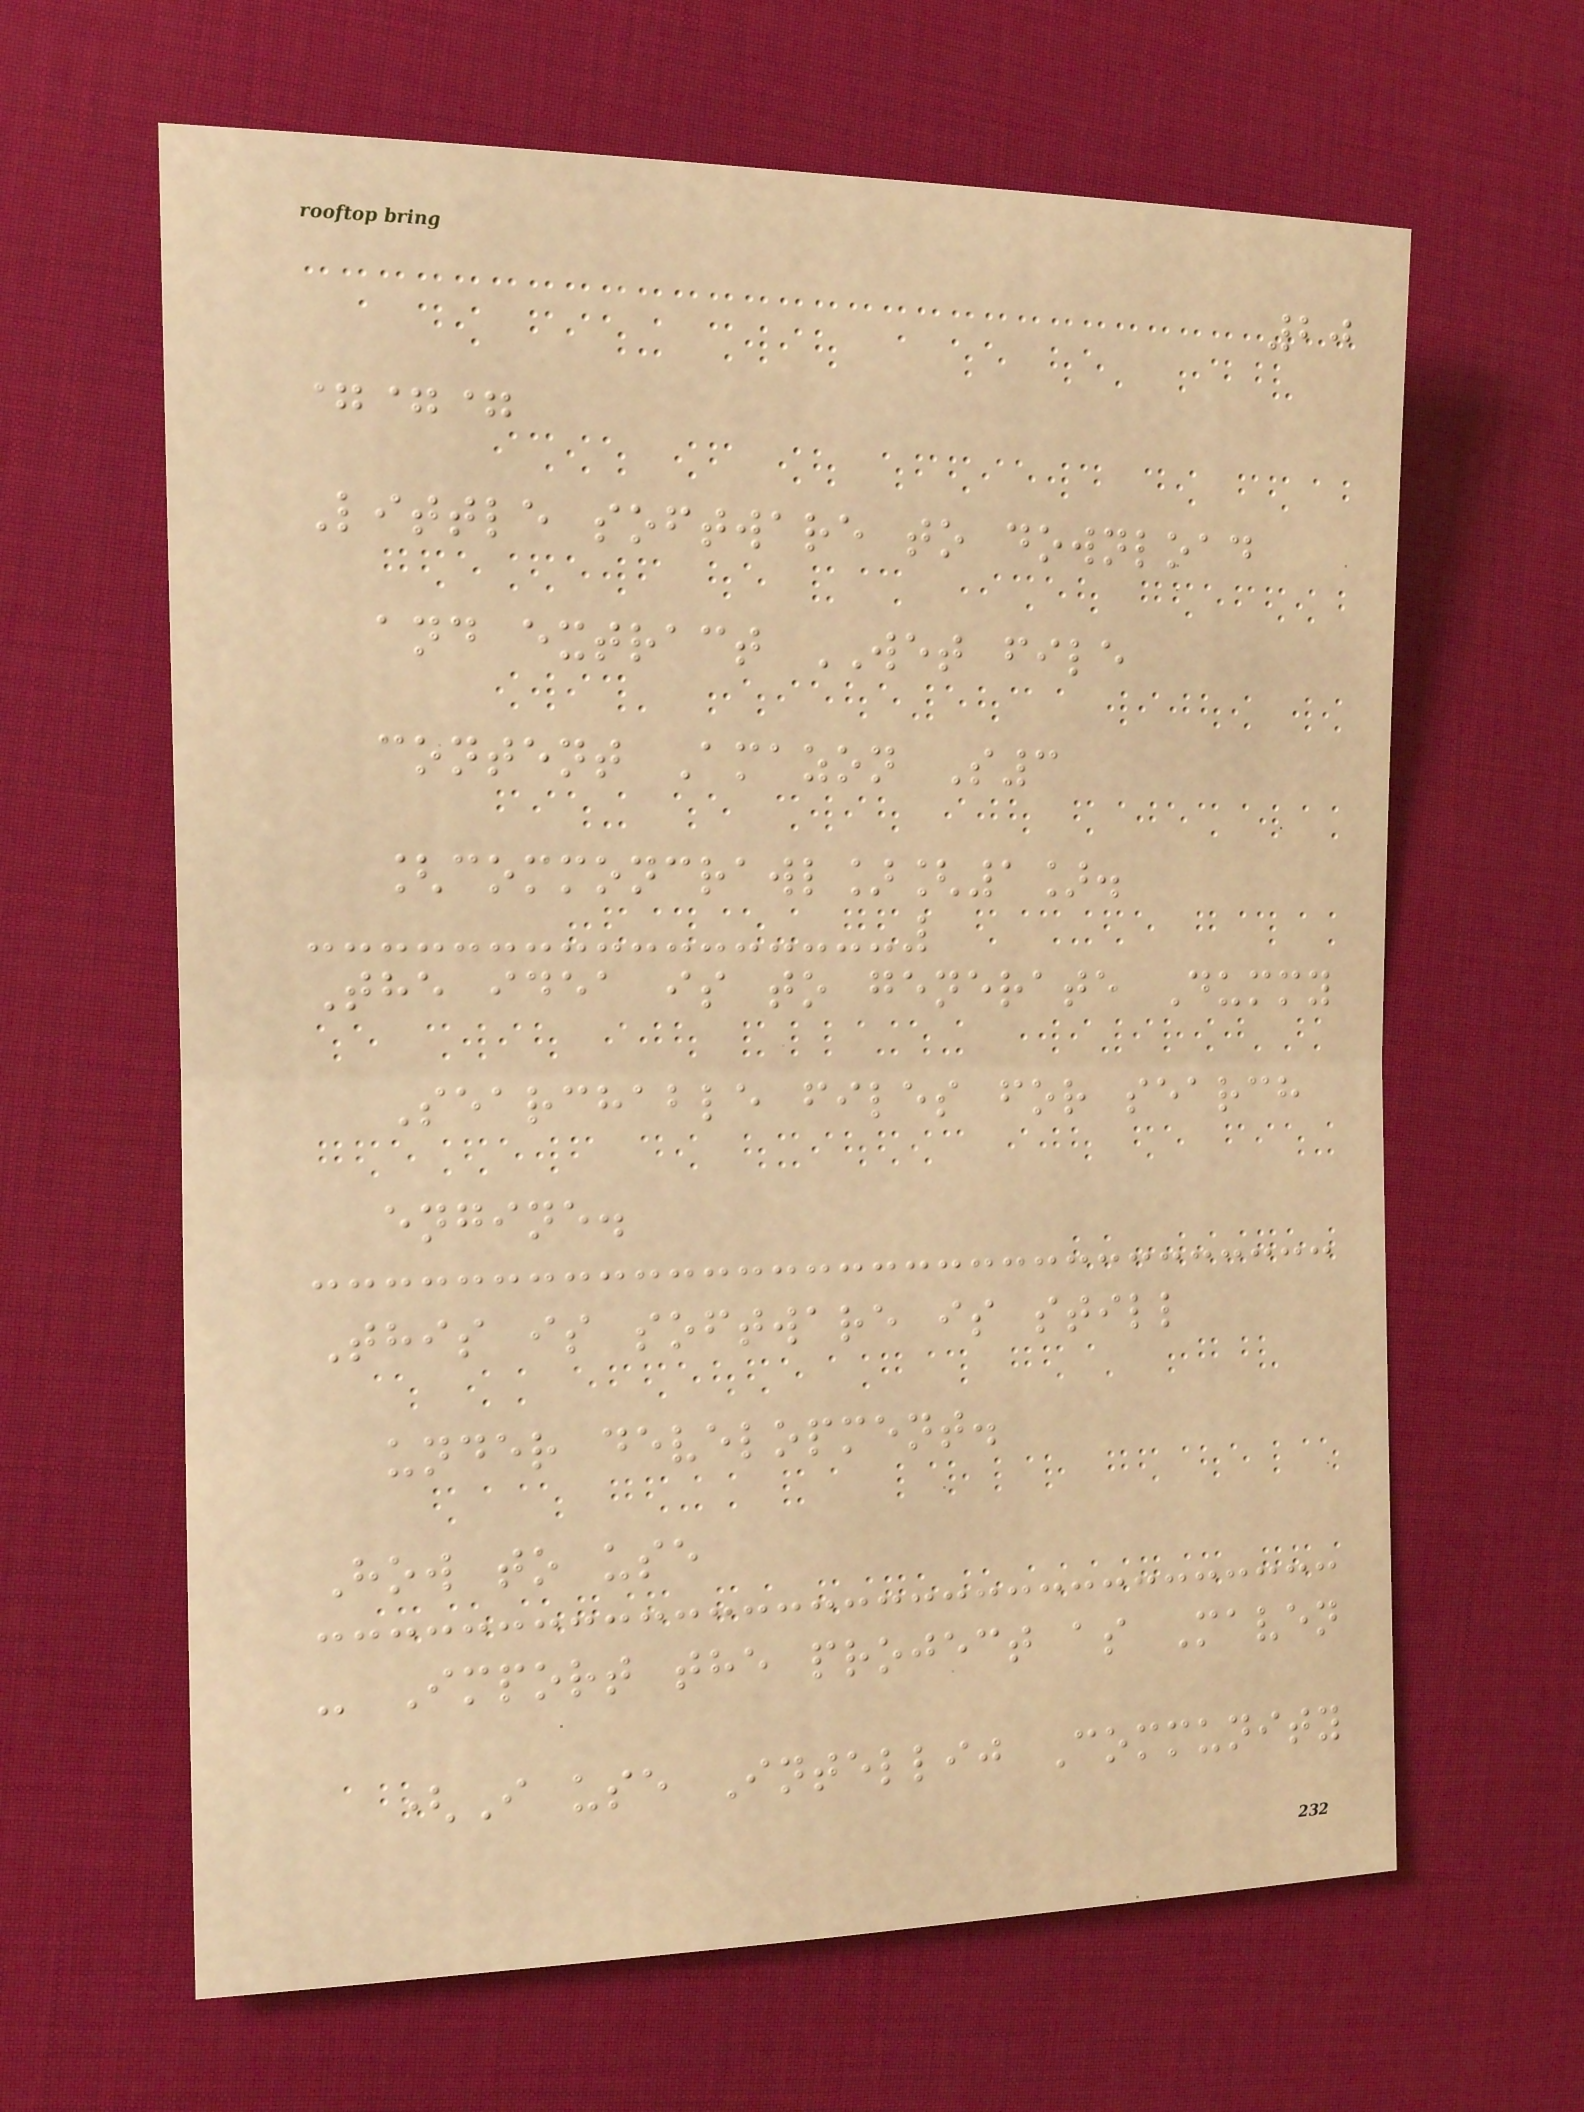20
===
Little software to download
and extract WET file
content Amazon S3
[commoncrawl][1].
The idea is to generate Dummy
Searchable files for search
engine.
This is software is still
under development.
How to use
- Import the project as Maven
(I use Intellij Community
